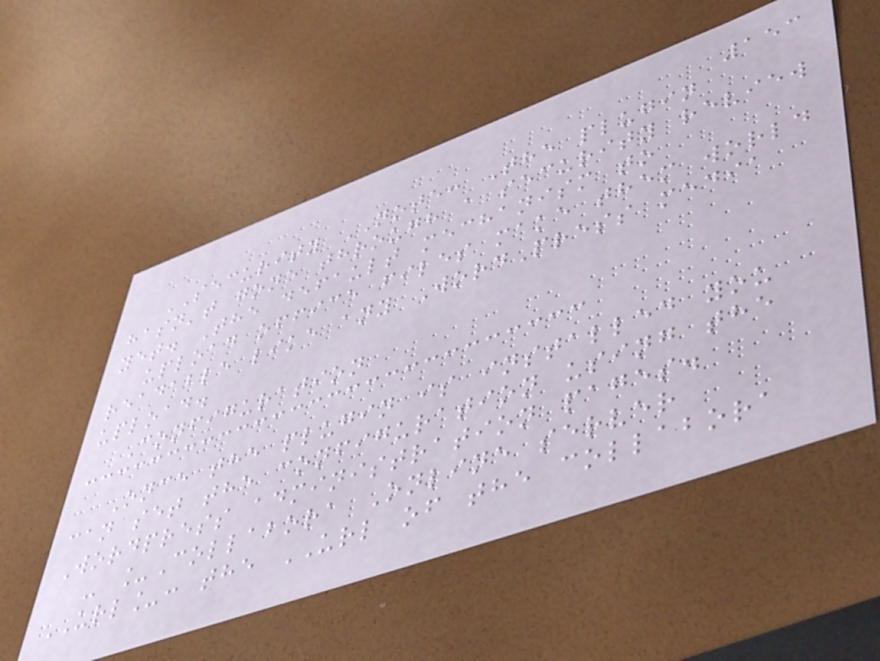153
SECURITY NOTE: The plugin
hasn't gone through a security review
yet. The default mechanism to
upload office files make them world
readable like any WordPress media
upload.
Configuration
Once the plugin is installed you
can set the configuration using the
Wordpress administration pages.
- _Collabora Online server
URL_: the URL of the collabora
